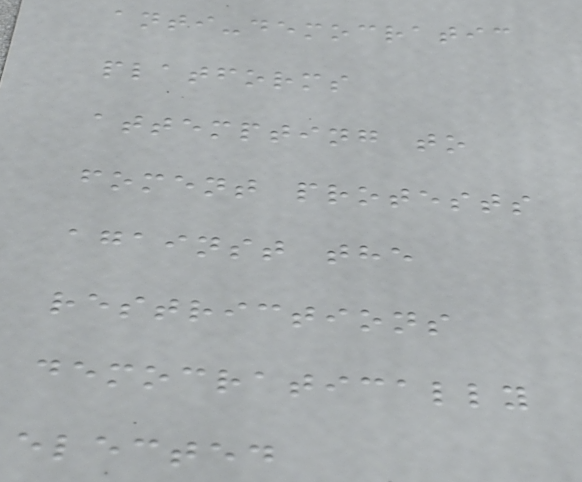anti-democratic
platforms
attempting to
foment protests
against the
restrictions
democratically
elected
